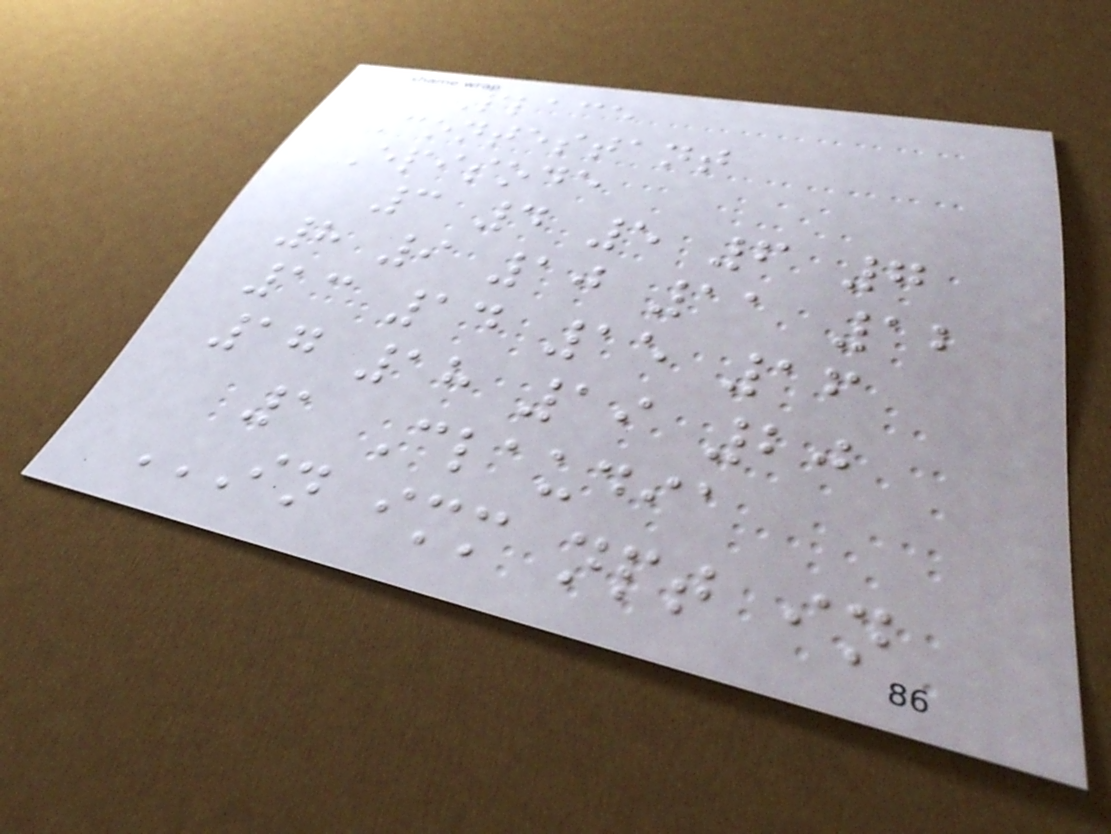Place
Contestant
Episode
3 4 5 6 7
8 9 10 11 12
13 14 15 16
17 18 19 20
1 Claudia
IN IMM NPT IN
